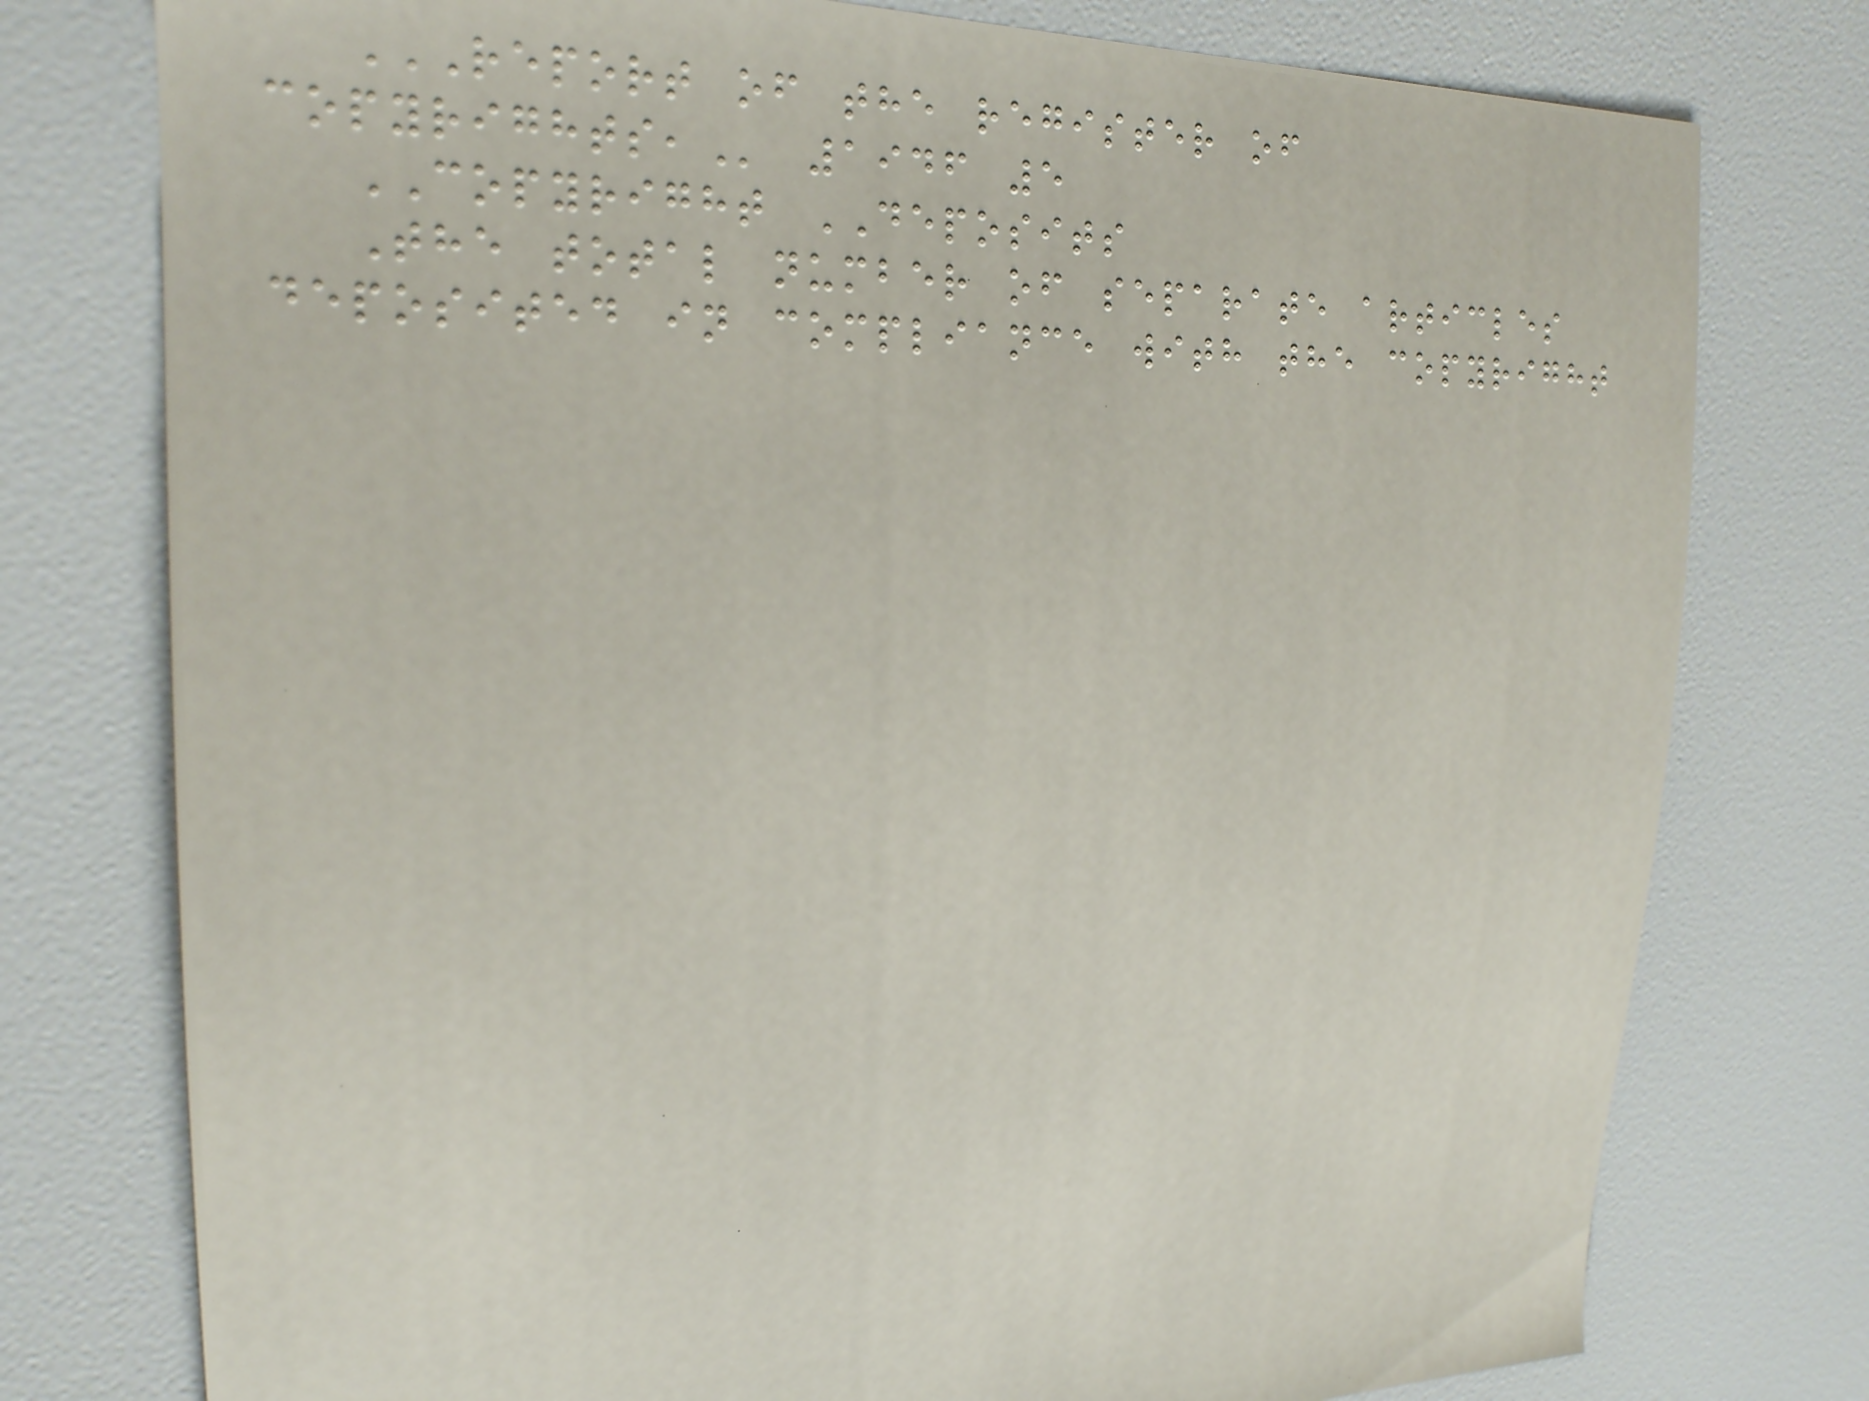REPORT OF THE REGISTER OF
COPYRIGHTS, 1946 5
COPYRIGHT DEPOSITS
The total number of separate articles
deposited in compliance with the copyright
